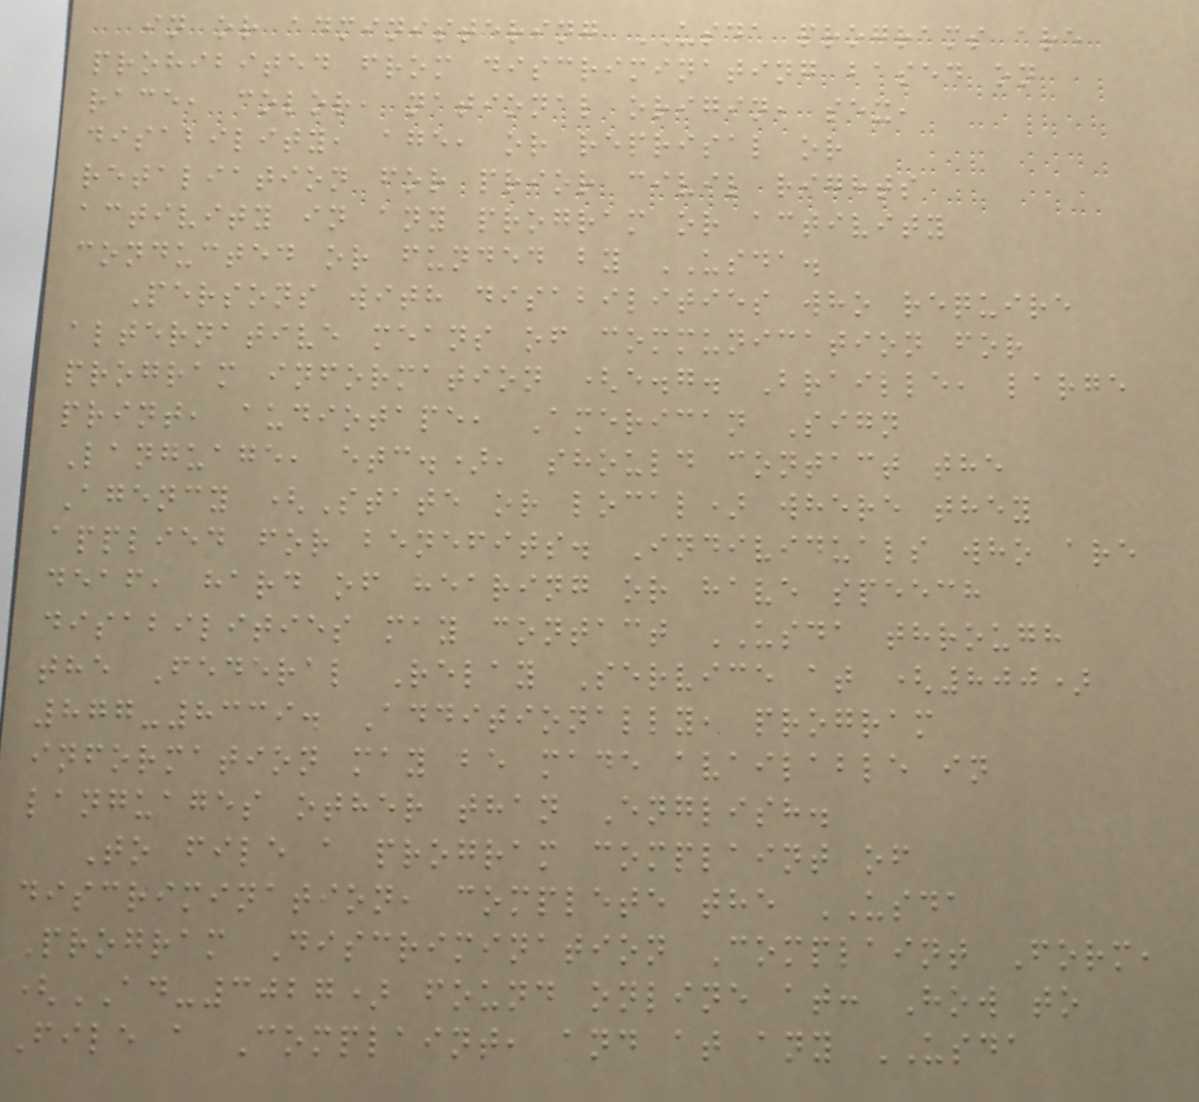in or administering USDA programs are
prohibited from discriminating based on
race, color, national origin, sex,
disability, age, or reprisal or
retaliation for prior civil rights
activity in any program or activity
conducted or funded by USDA.
Persons with disabilities who require
alternative means of communication for
program information (e.g. Braille, large
print, audiotape, American Sign
Language, etc.), should contact the
Agency (State or local) where they
applied for benefits. Individuals who are
deaf, hard of hearing or have speech
disabilities may contact USDA through
the Federal Relay Service at (800)
877-8339. Additionally, program
information may be made available in
languages other than English.
To file a program complaint of
discrimination, complete the USDA
Program Discrimination Complaint Form,
(AD-3027) found online at: How to
File a Complaint, and at any USDA
